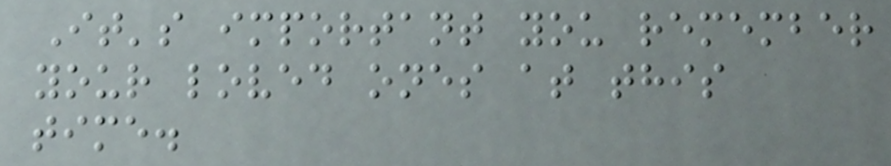It's important you remember
your loved ones at this
time.
